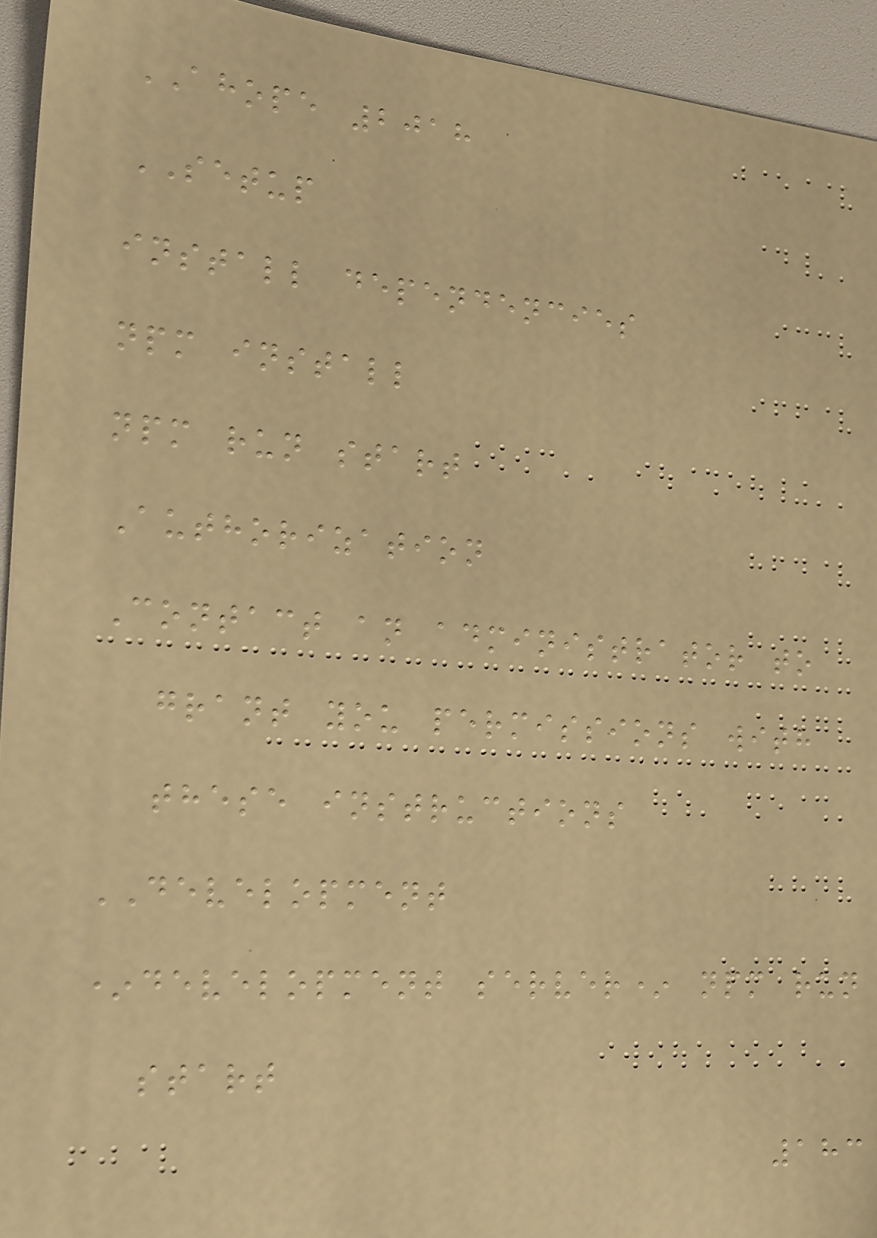AHOPE 2018
SETUP
install dependencies
npm install
npm run start
Authorization
Contact an administrator to
grant you permissions with
these instructions
DEVELOPMENT
*development server* npm run
start
183
